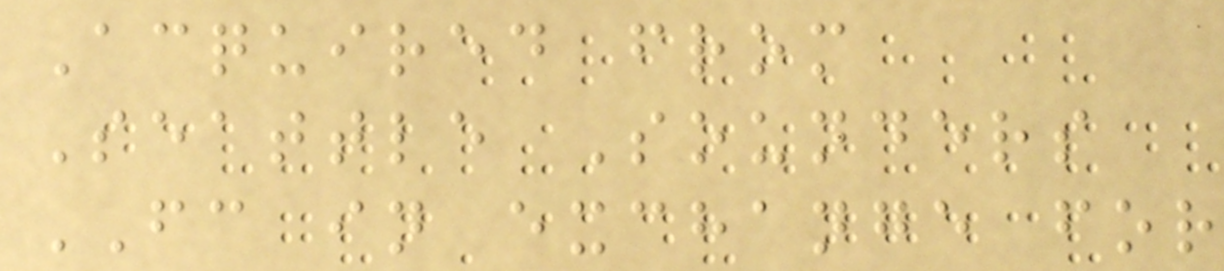Acquired from
Seattle Sounders
FC in exchange for
